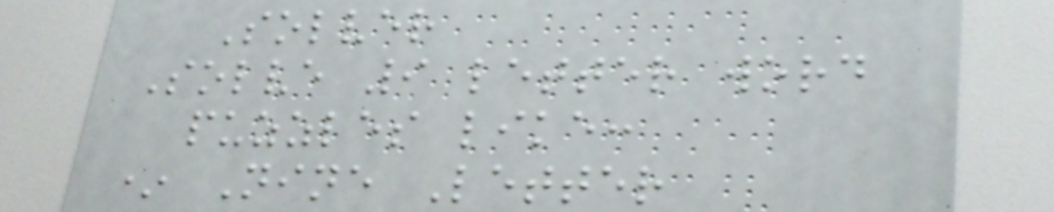Solver
Solve 9 letter word
puzzles like:
* Nine Letter
